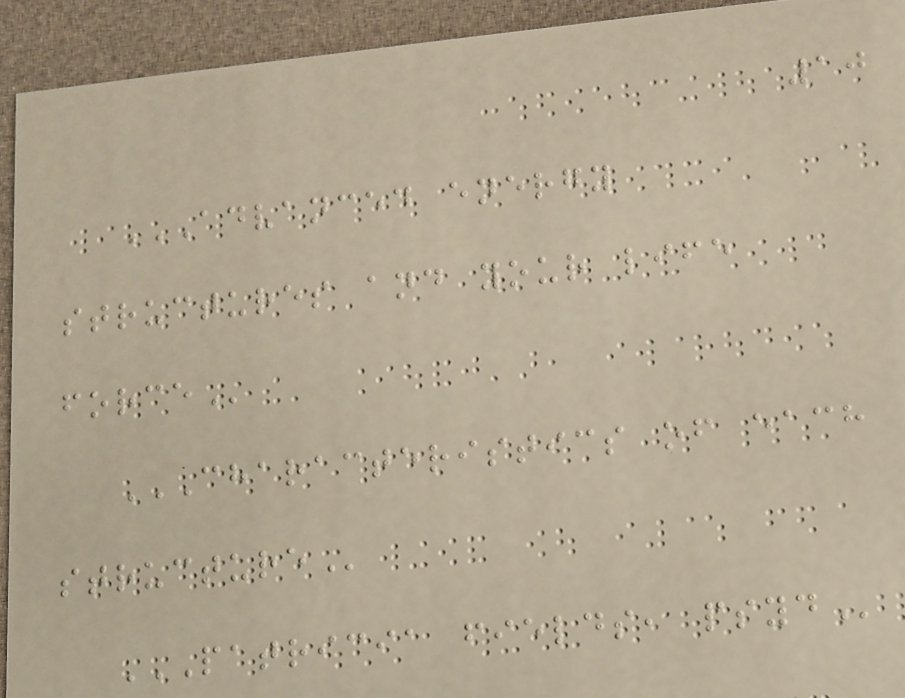10
ADVANCED ENERGY
STRUCTURES AND YOUR LIFE
FORCE
CHARACTERISTICS OF EACH
STRUCTURE
PATRICIA FIELDS, PSYD
